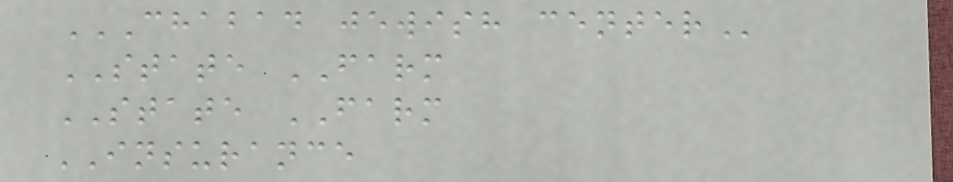CHABAD JEWISH CENTER
STATE FARM
STATE FARM
INSURANCE
